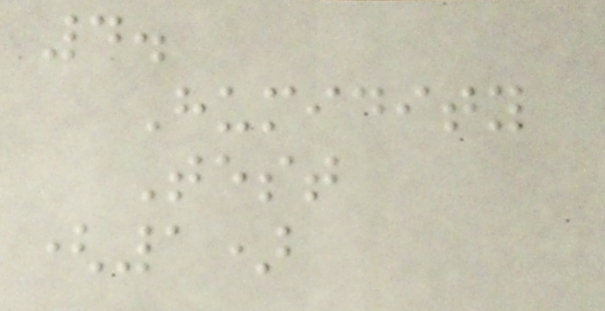4.
Humidity
Test
(1)
